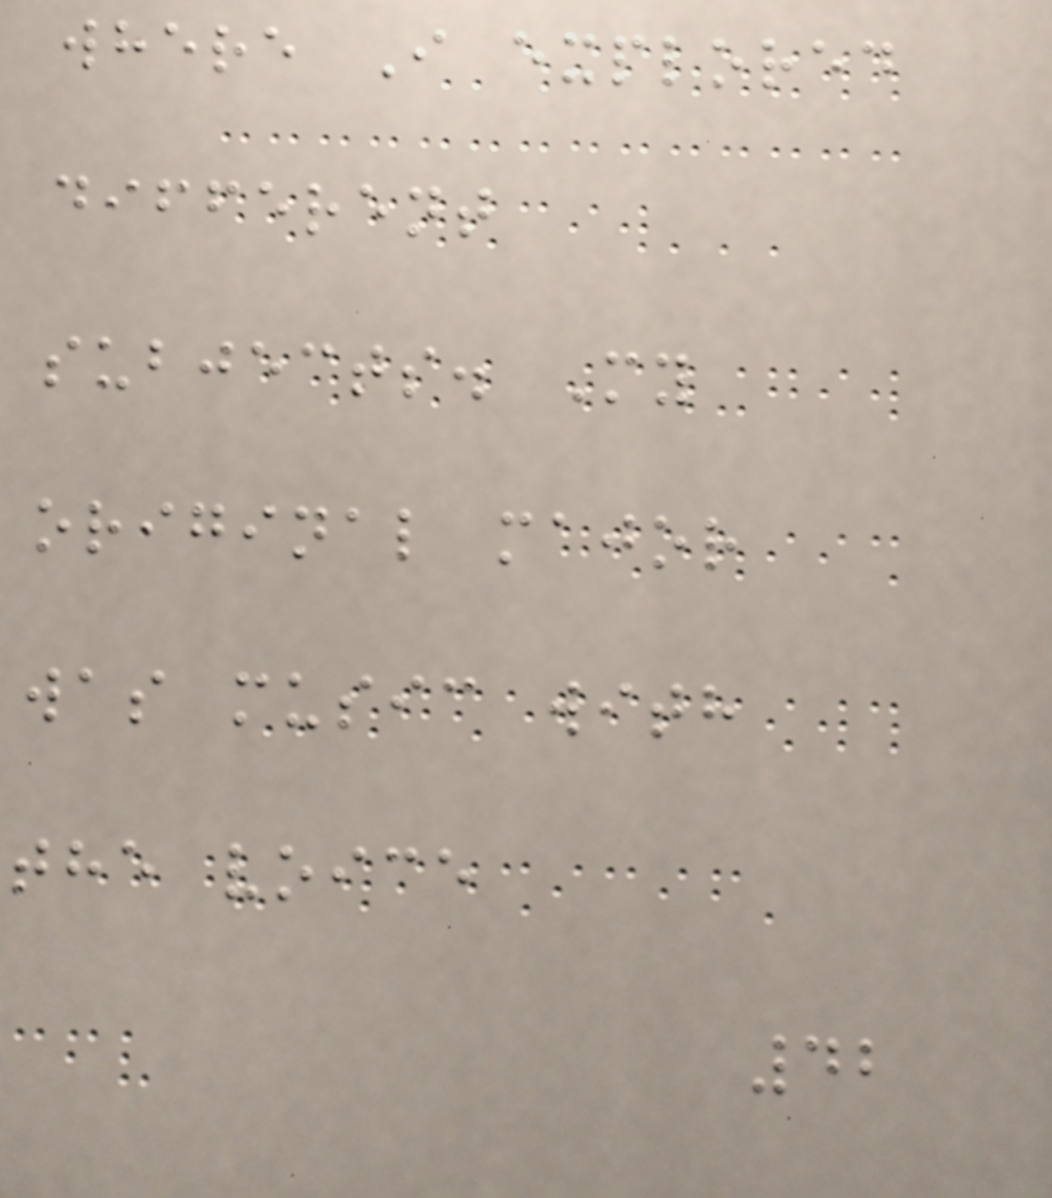where I explored
different
subjects. My
original major
was music with
the voice
42
